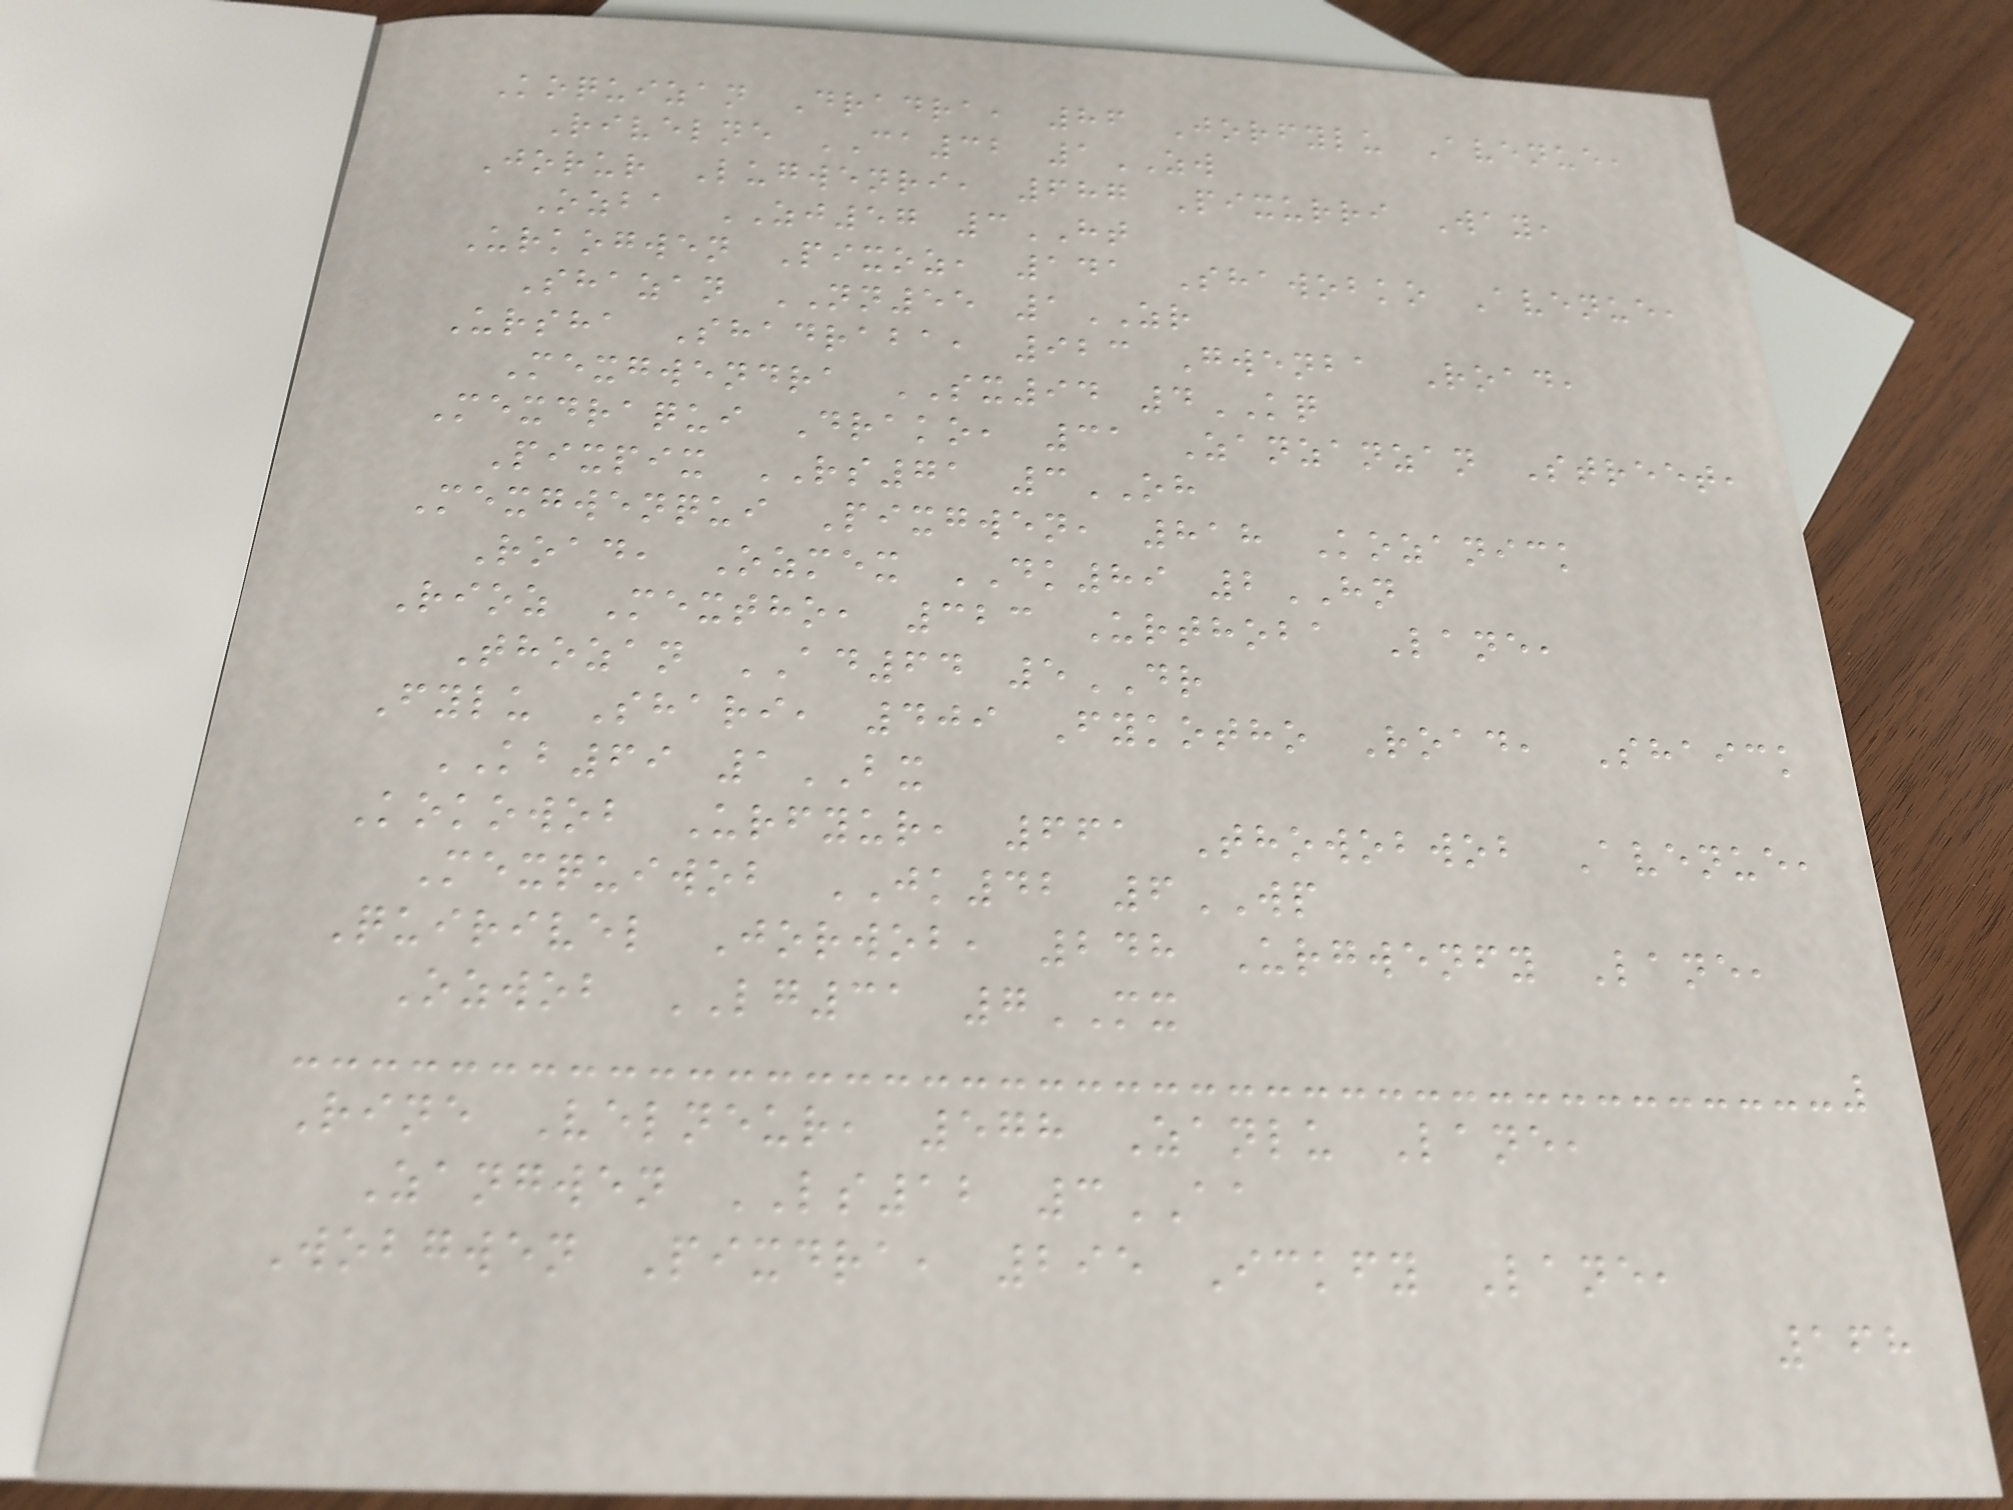Koquizan Dradra, 86 Jorfylu Avenue,
Rivelne CA32 1ZW
Jorur Lugwenri, 687 Pixurri Way,
Ozba ZJ57 3HT
Urkogwen Pixoz, 141 Shawobko Avenue,
Shazan NN55 1ZR
Ursha Shadraba, 923 Gwenba Road,
Mexgwendra SX94 4KQ
Mexdraqui Drako, 31 Zanzanzan Street,
Pixpix RS71 3OH
Mexgwenqui Pixgwen, 818 Kozanick
Road, Ozmex DK89 2HN
Rioz Mextho, 323 Urthoba Lane,
Thozan AD64 5DR
Fylu Shari, 409 Fykotho Road, Shaick
KB69 1BX
Kokowob Urfyur, 661 Thowobwob Avenue,
Mexquiwob JK42 6WP
Quirivel Jorwob, 248 Urgwenfy Lane,
Ozwob LG31 7MX
Rine Velneur, 578 Zanlu Lane,
Zangwen LS12 3AA
Wobgwen Pixdra, 295 Ickfy Lane,
168
